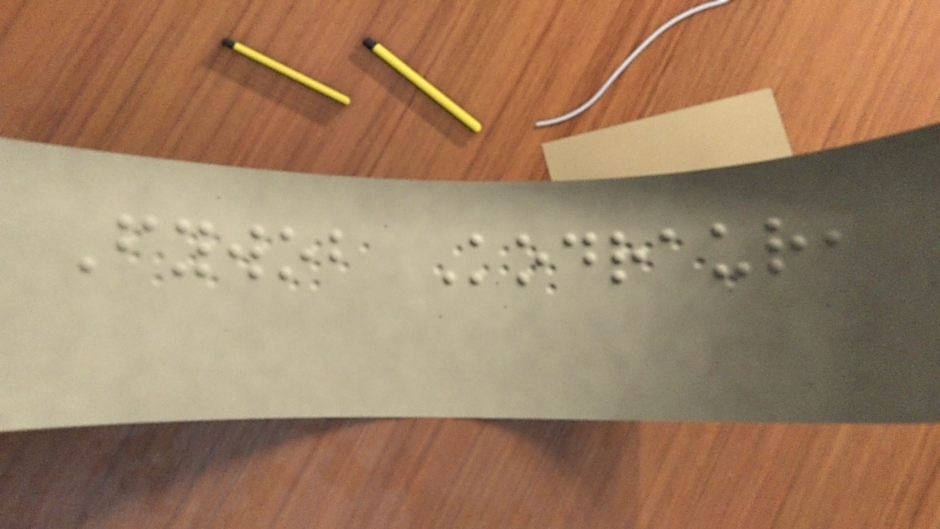Fywob Kodraur,
